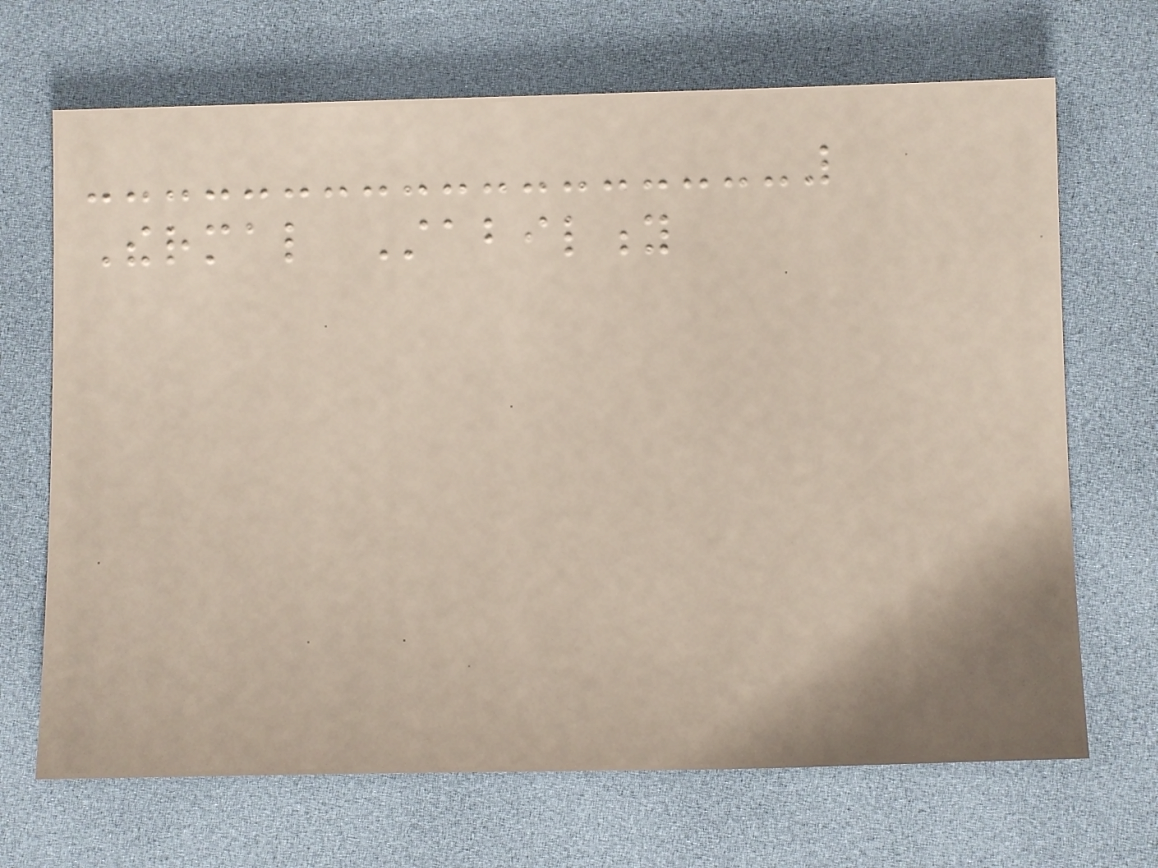Thermal Stability
